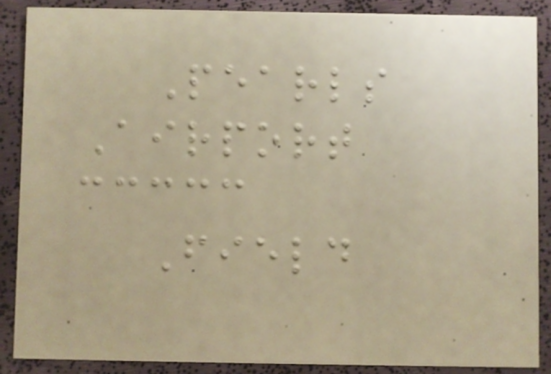Pearls
Airport
Field
